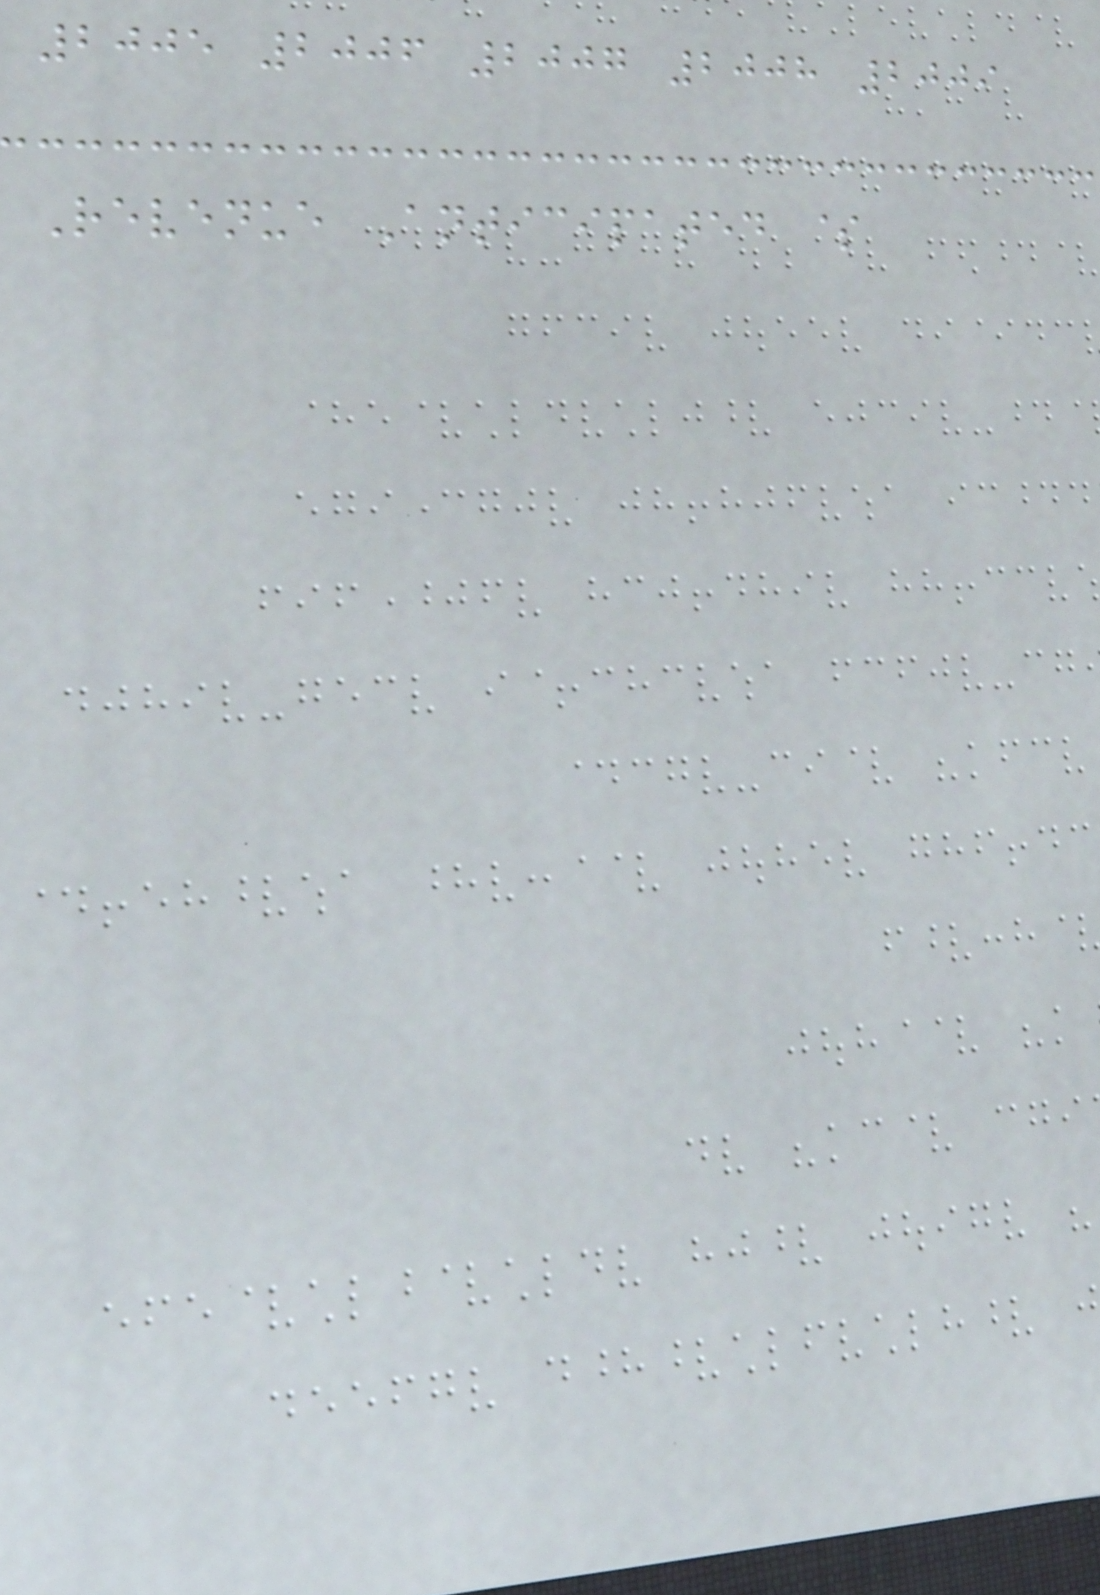2005 2006 2007 2008 2009
Revenue Anticipated $
